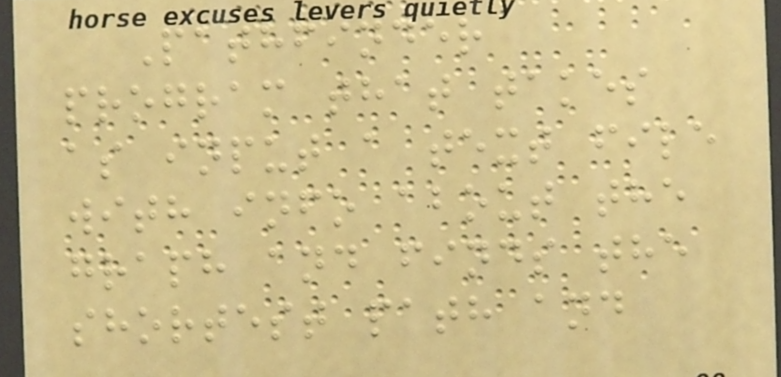Pathfinder
program that takes
as input a text file
with info about the
graph and finds the
shortest path and
